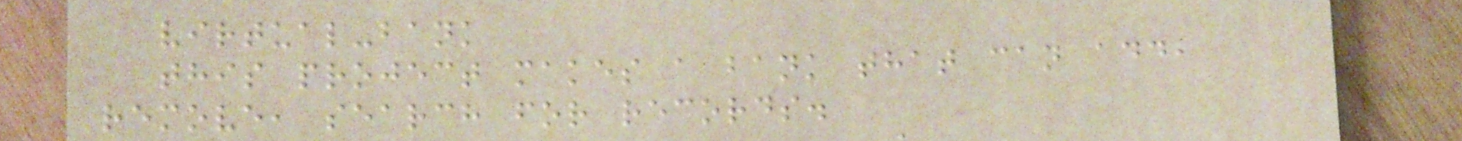virtual-bank
this project makes a bank that can add,
remove, search for records.
